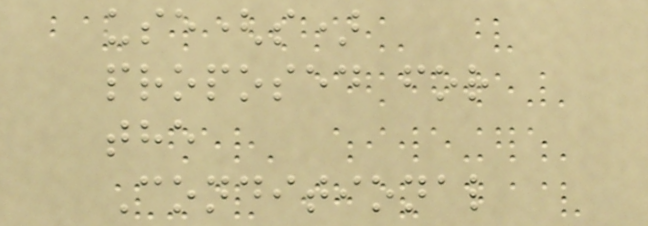use(s)
proposed for
the
Conditional
